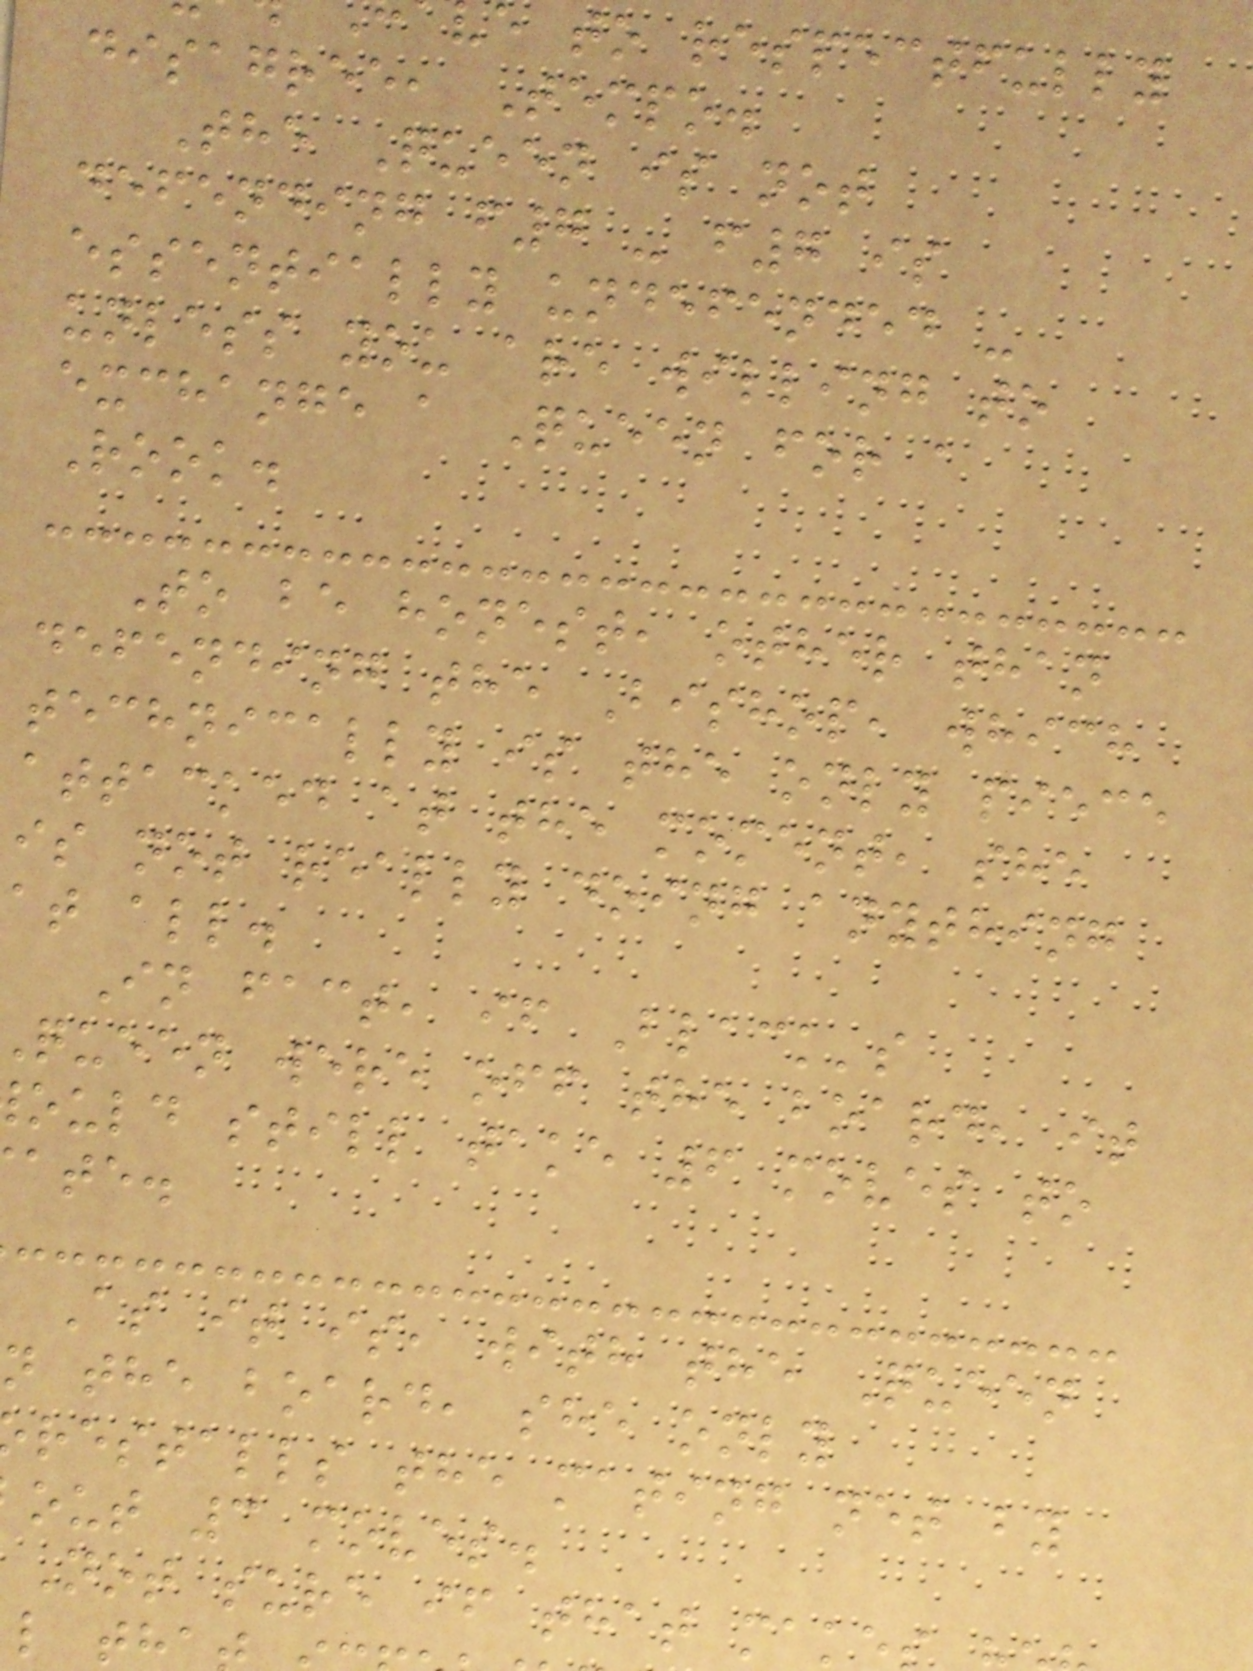e to respectfully
disagree, Tempo.
The Queen is not
defending f7 - f7 is
essentially undefended -
unless you are willing to
exchange a Queen for a
Rook.
To be honest, other than
defending the Bishop, which
technically is the only piece
attacked at the moment, she
is not really doing anything
at all.
In fact, if Black's
queen were off the board, it
ould still take 6 moves to
ate.
As it is, with the Queen
n the board, she only
restalls the mating net by
out 3 moves.
Not sure if that mak
